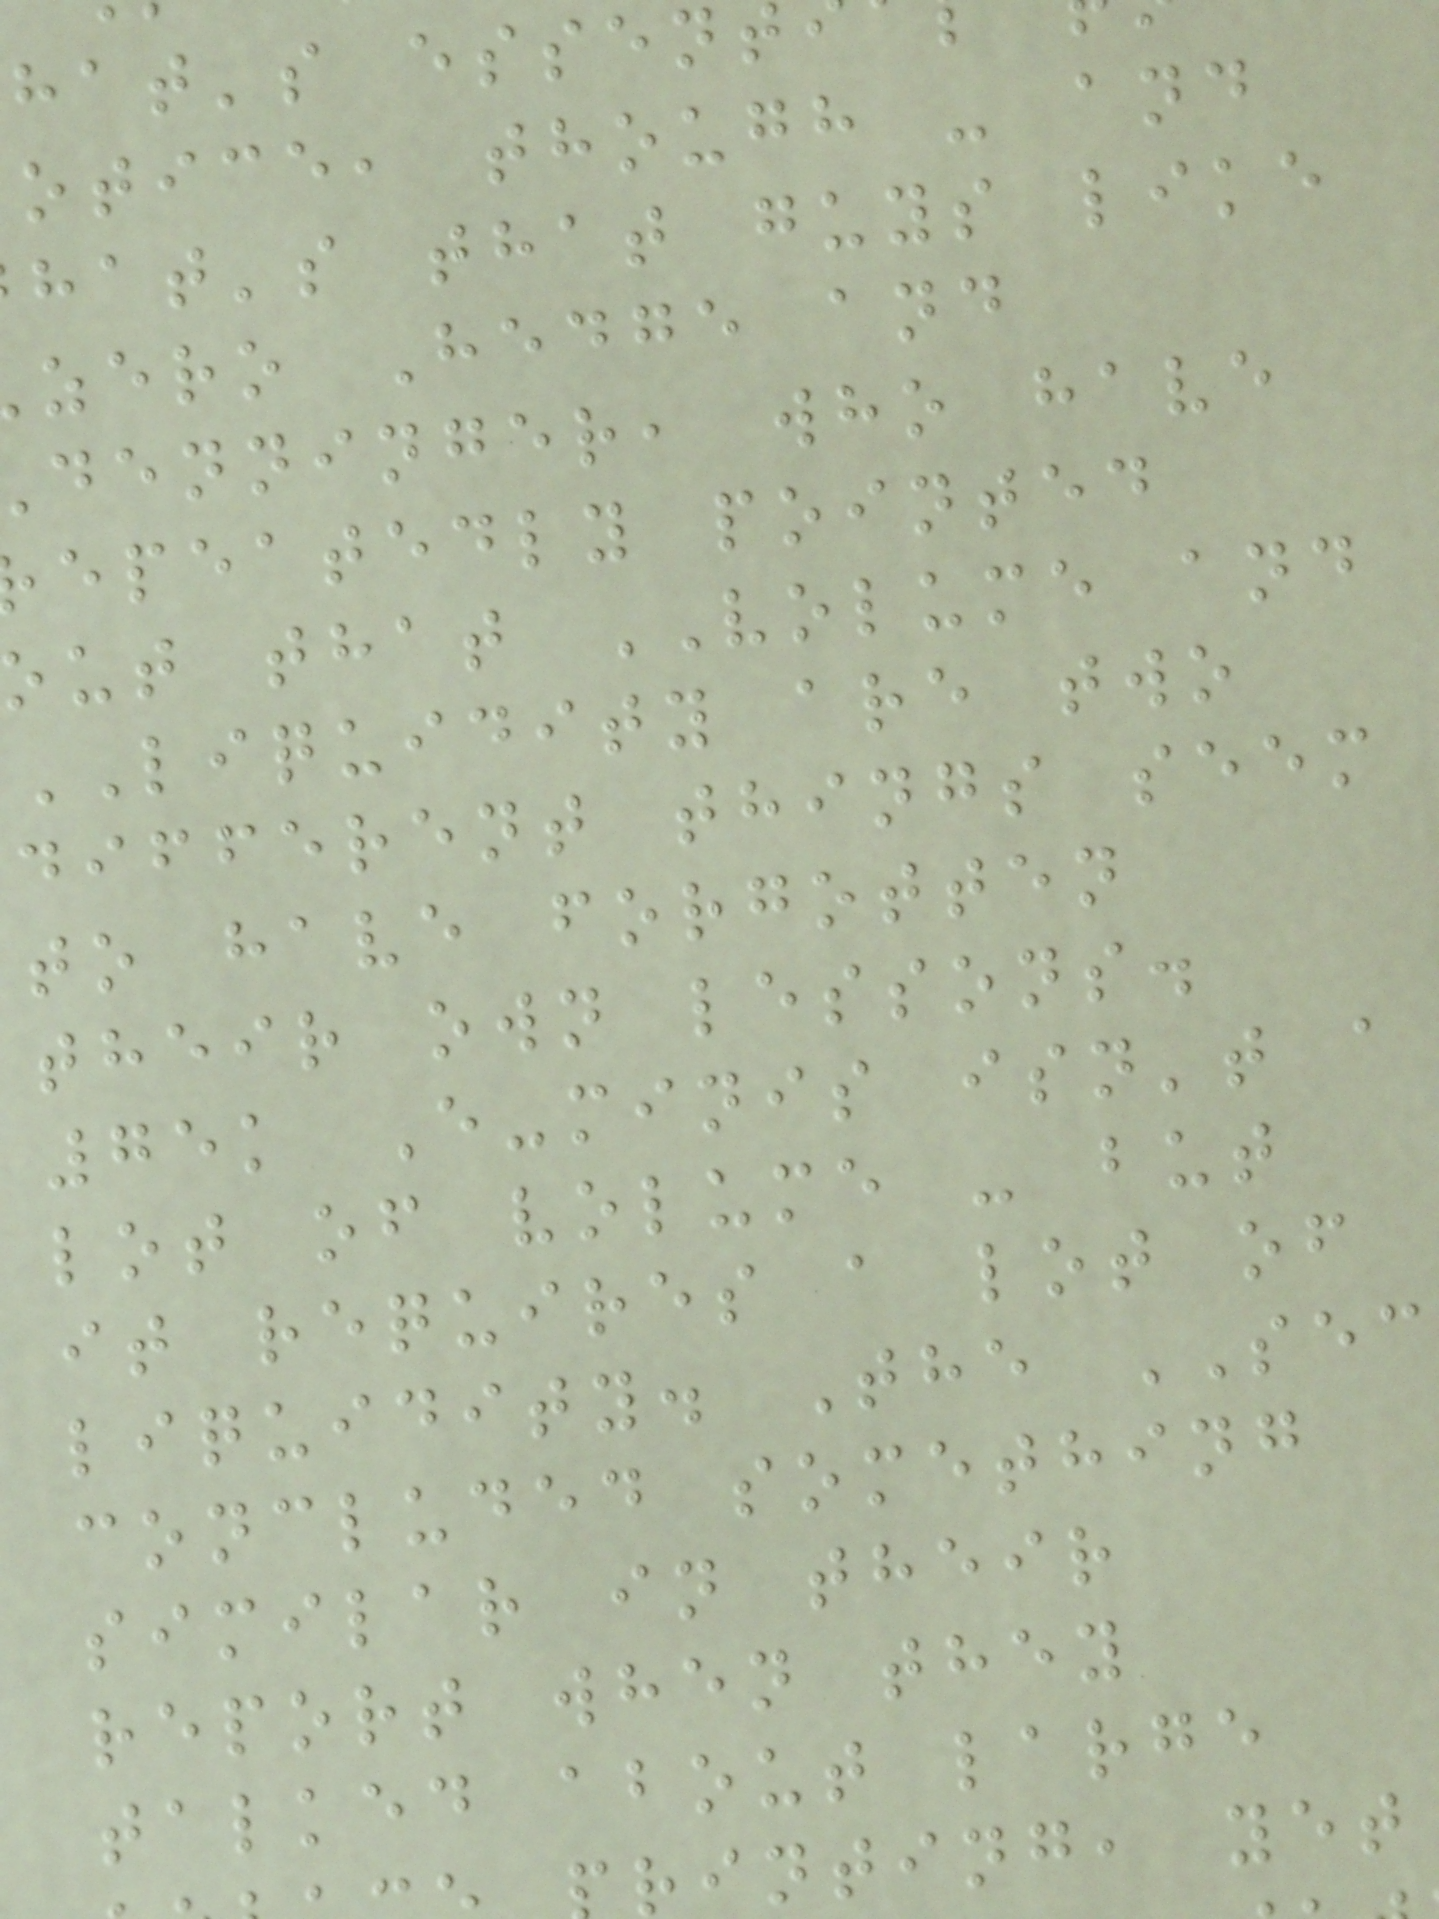hat's essent
otice, though - and
hat's that guys like
zero Hedge and
denninger, who have
epeatedly pointed
out that VOLUME and
LIQUIDITY are two
different things seem
to have forgotten
their own lessons.
75k E-minis isn't a
lot of volume - but
it requires a lot of
liquidity. The SEC
concluded something
similar in their
report when they
talked about large
rinting, yet
